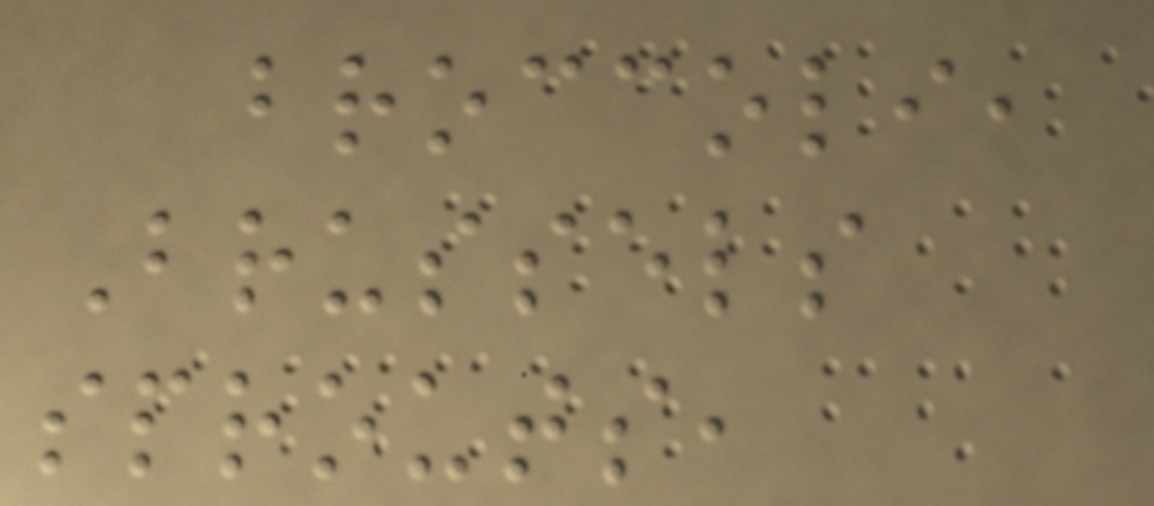broccoli,
Brussels
sprouts,
